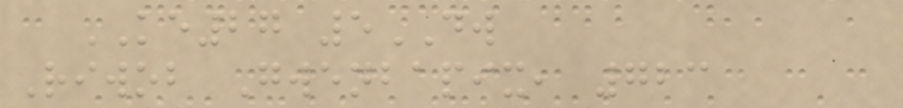KE27 5DW
Riwob Gwenbapix, 723
